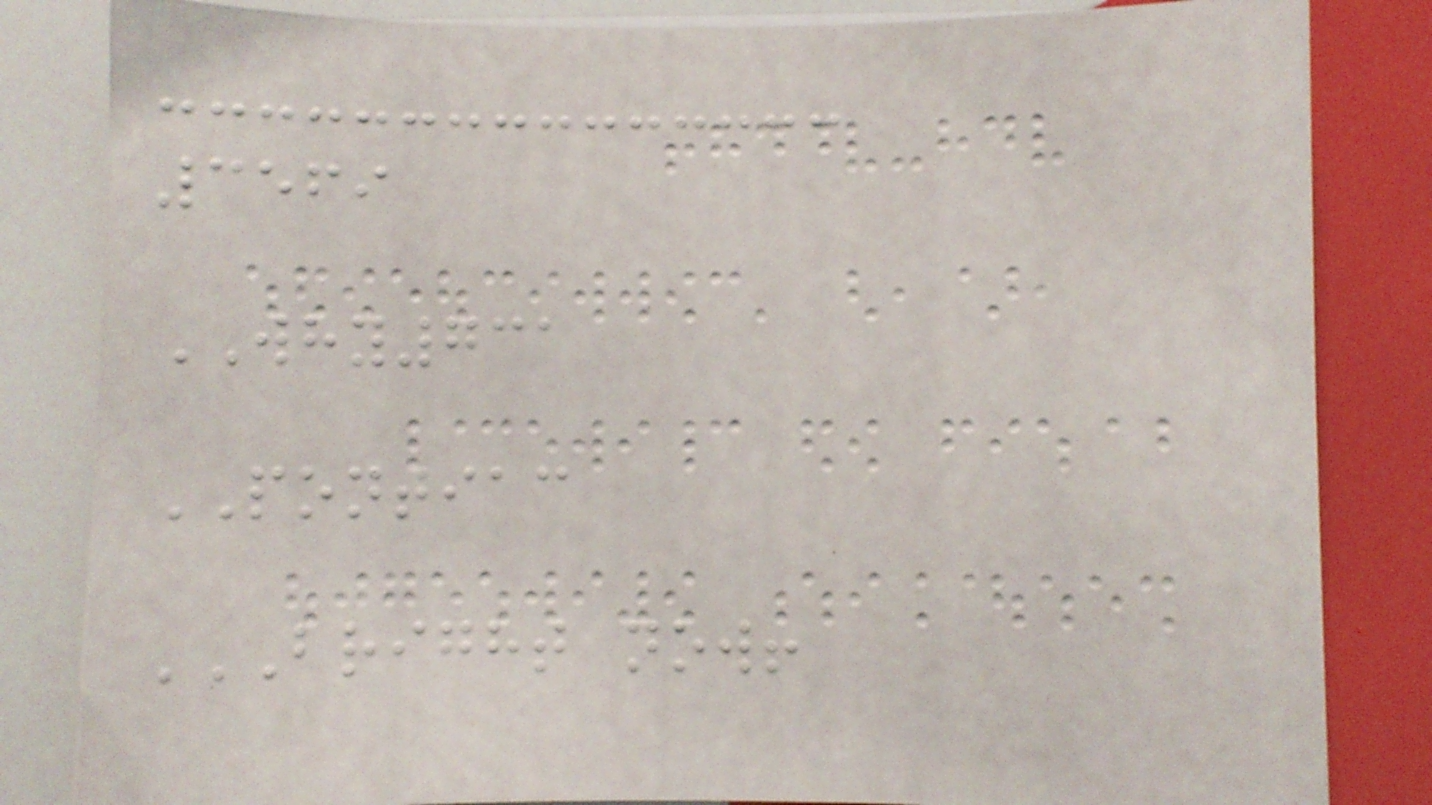3569
WHY731
PONTIAC
BRIGHT NOW!
